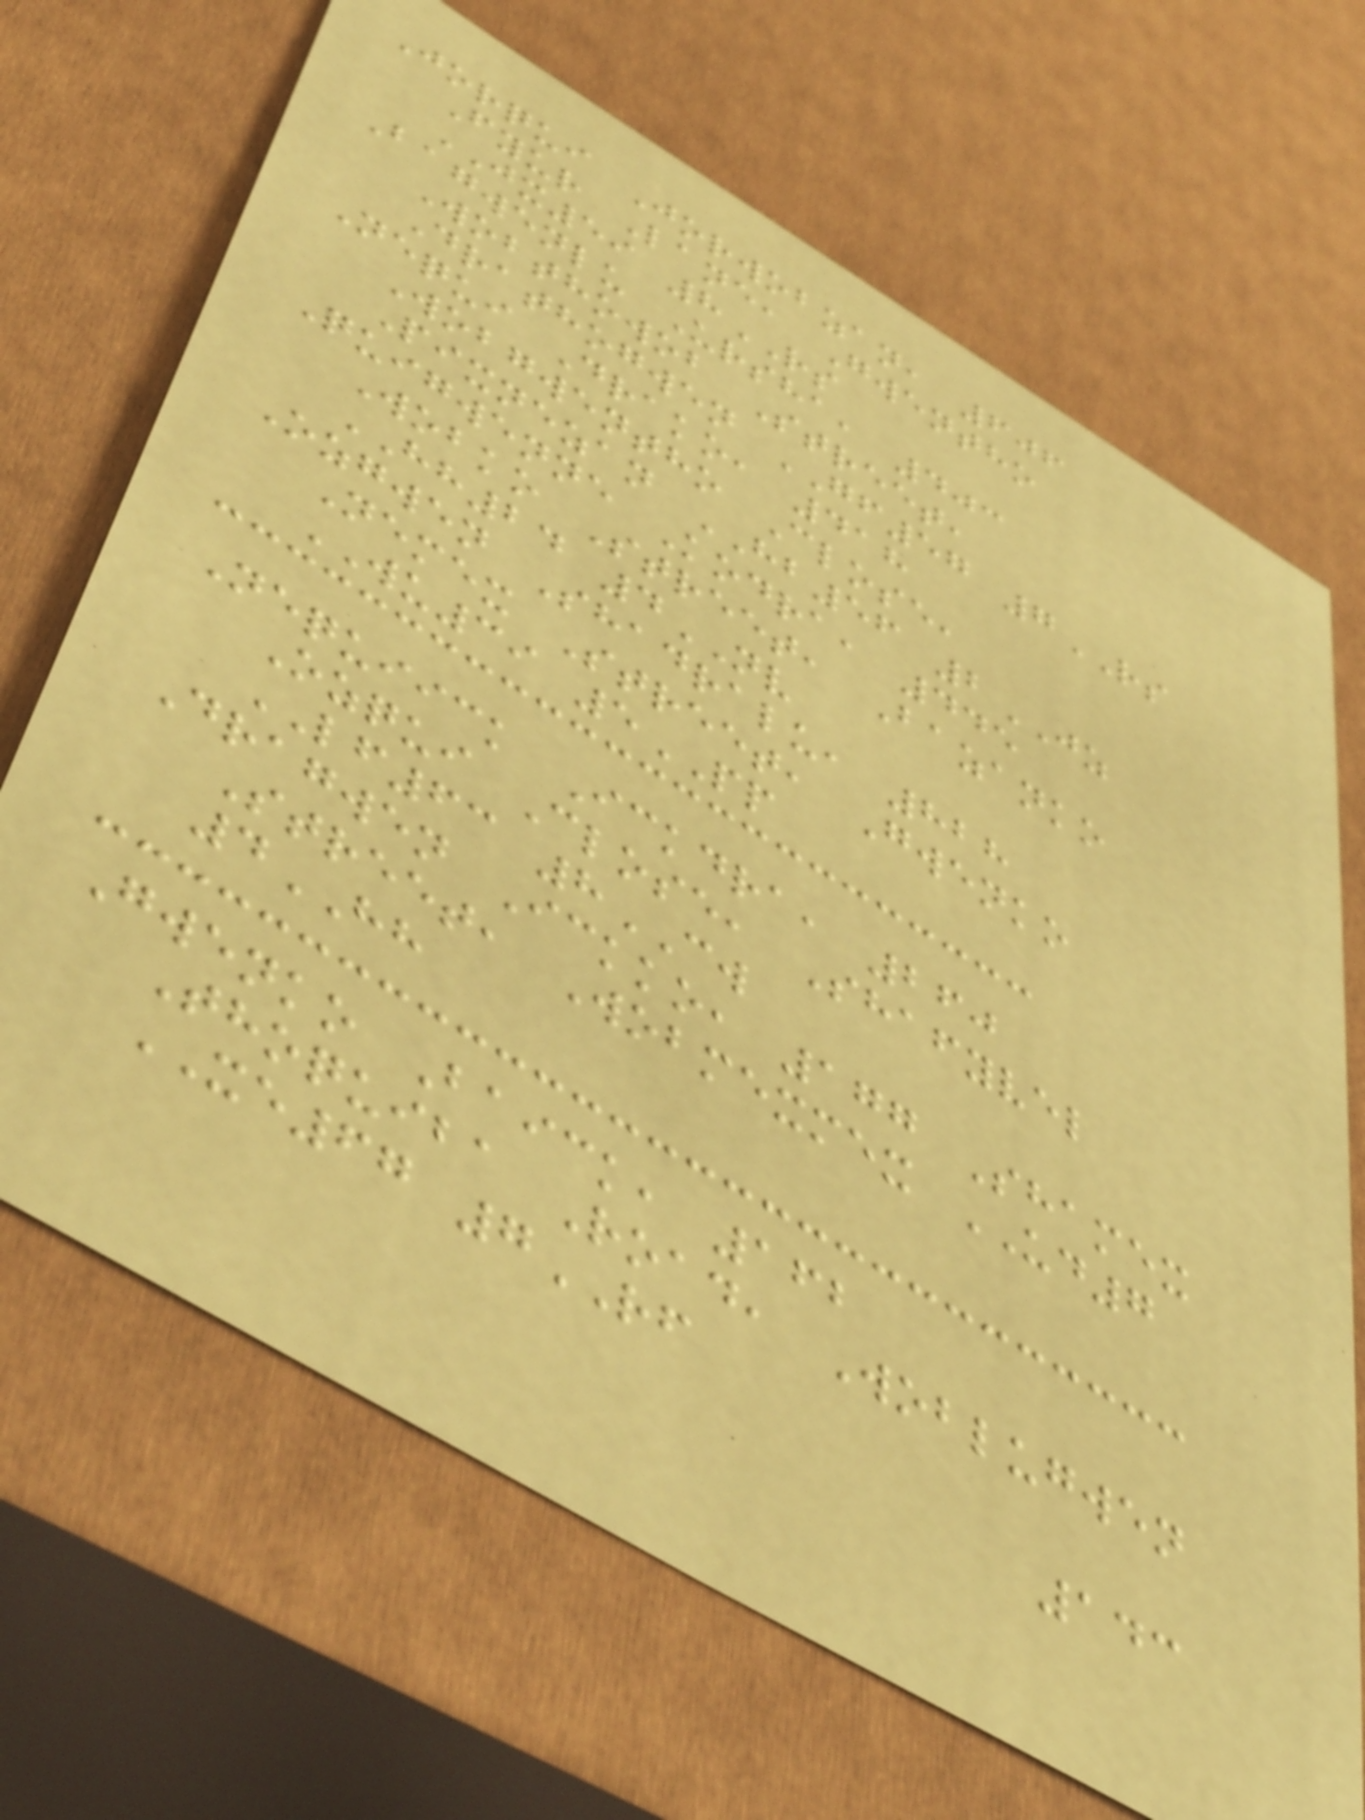Jorqui Jorwobzan, 606
Fyur Lane, Gwentho
JX59 8RS
Bagwenlu Ursha, 403
Wobthowob Street,
Drathogwen GF57 7RS
Nequi Drako, 418
Wobgwentho Close,
Pixnezan HB56 2JZ
Quigwenne Kodra, 445
Wobko Street, Bazanko
HH24 4NV
Ozgwen Shadralu, 828
Nemex Street, Gwenko
WU39 5PP
Nequiick Ickdra, 260
Ozqui Close, Shafyvel
LF63 8CW
Dragwen Ickko, 177 Shamex
Street, Wobmexmex UD7
4HH
Gwenko Baick, 162
Thoquiba Road, Woblugwen
XE67 7RF
143
